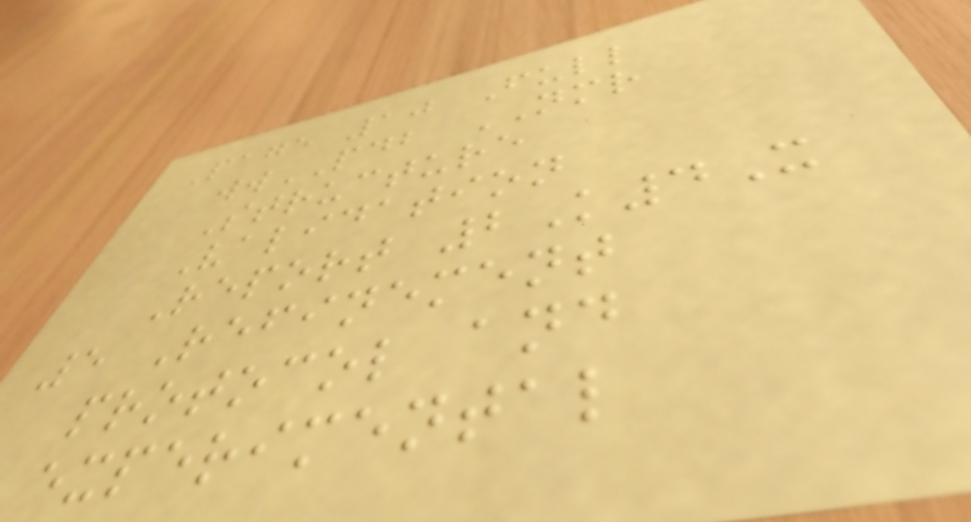Page 10 Full
wwPDB NMR
Structure
Validation
Report 2K4X
5 Refinement
protocol and
experimental
